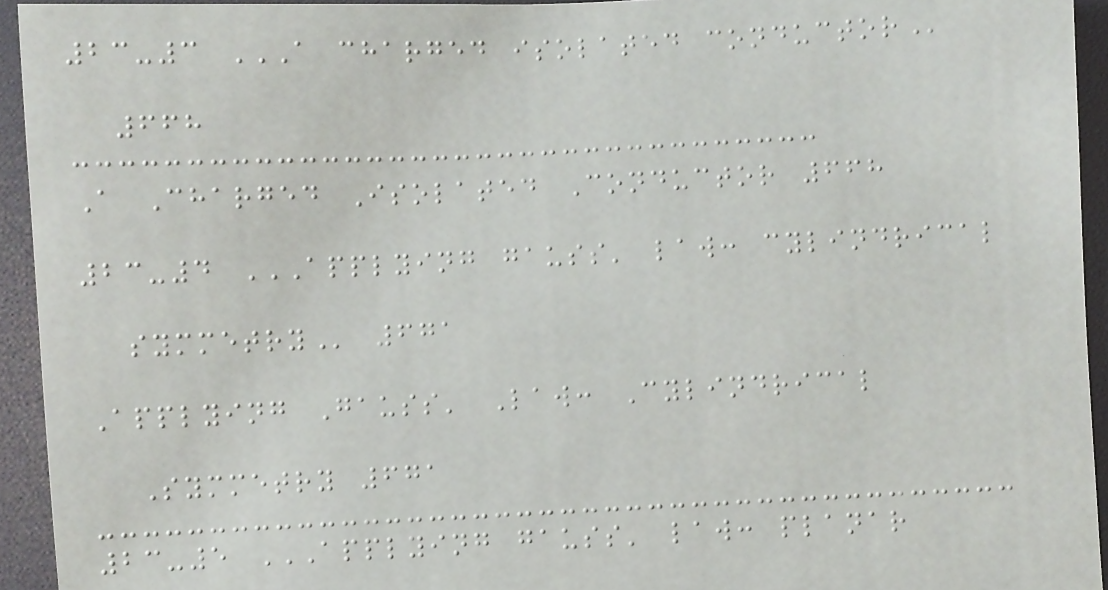23-3 A CHARGED ISOLATED CONDUCTOR
668
A Charged Isolated Conductor 668
23-4 APPLYING GAUSS' LAW: CYLINDRICAL
SYMMETRY 671
Applying Gauss' Law: Cylindrical
Symmetry 671
23-5 APPLYING GAUSS' LAW: PLANAR
